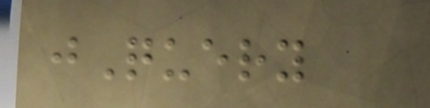jQuery
